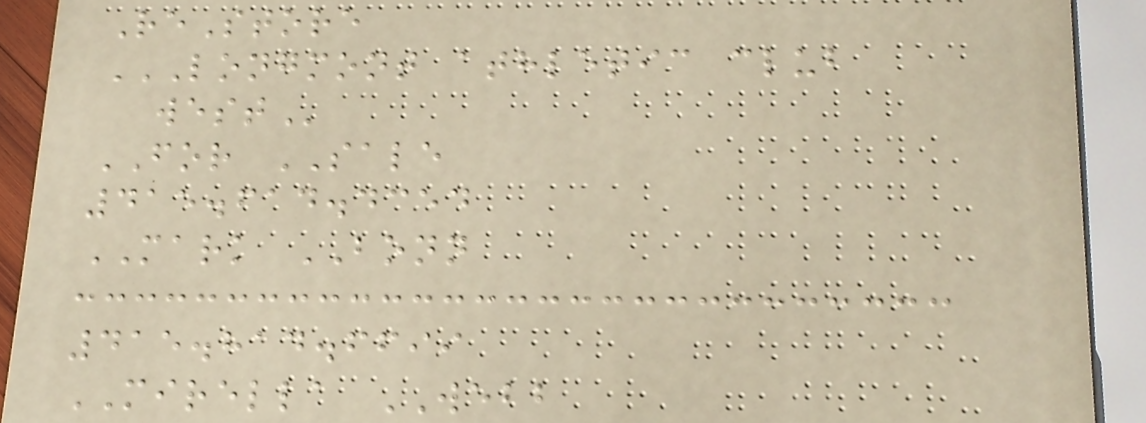ReStore
LONGMONT ATHLETIC CLUB
WEST
FOR SALE
415.614.4354
MARK BONN
415.814.6699
MIRELLA WEBB
